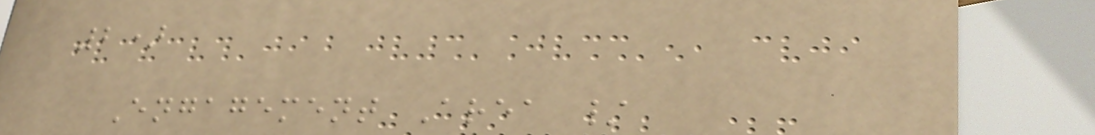2)
Engagement Area /
